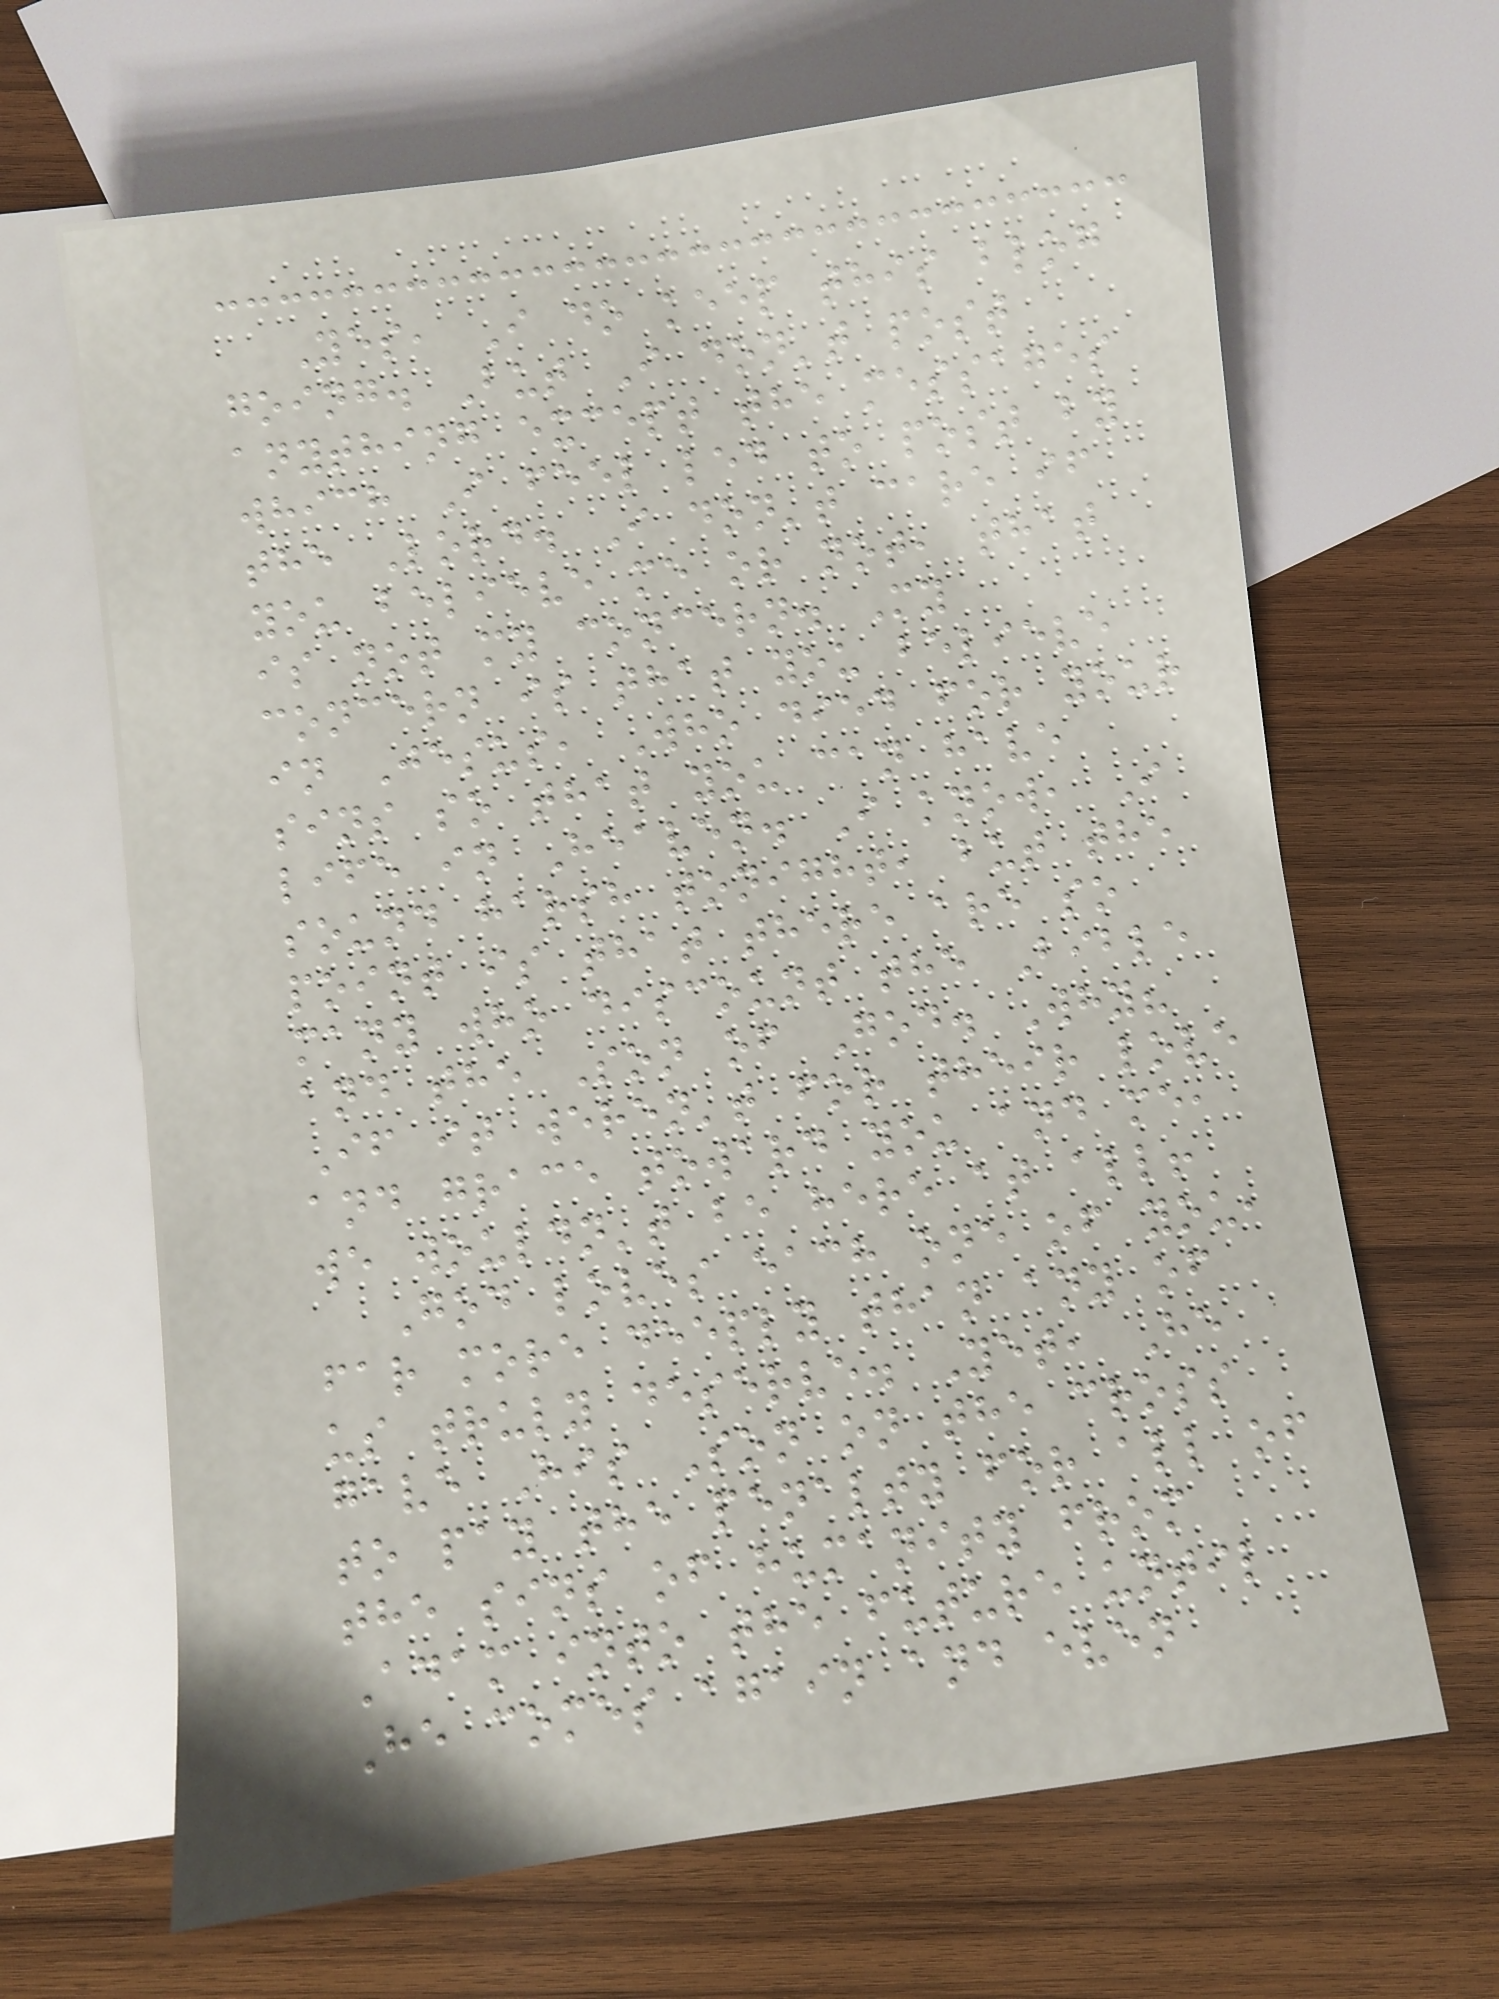Yes, I do keep this blog
going. But I don't post
anything except the messages
which I feel led to post by
the Lord. I don't care if
you believe me or not, that
is not my concern. My
concern is that you believe
in Jesus, Who died for your
sins so that you can have
life in Heaven. I know, I
sound harsh tonight, but the
point is that there are so
many who discount the Bible
and the Son of God. Why?
If it weren't for their love
and grace toward you and me,
we wouldn't be here at all!
God loves each one of you,
far more deeply than any of
us truly deserve. Yet, He
gave His Son on the cross
to pay the penalty for all of
the sins of humanity from
Adam into the future until
He comes again and even
